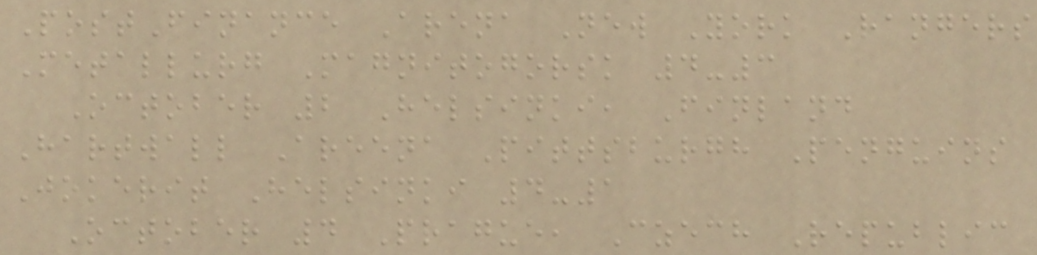PostFinance Arena New York Rangers
Metallurg Magnitogorsk 4-3
October 2 Helsinki, Finland
Hartwall Areena Pittsburgh Penguins
Jokerit Helsinki 4-1
October 4 Prague, Czech Republic
